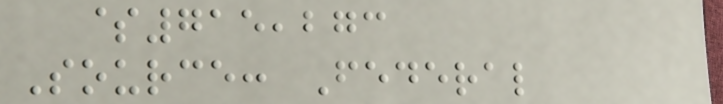$715,273
Source: Federal
